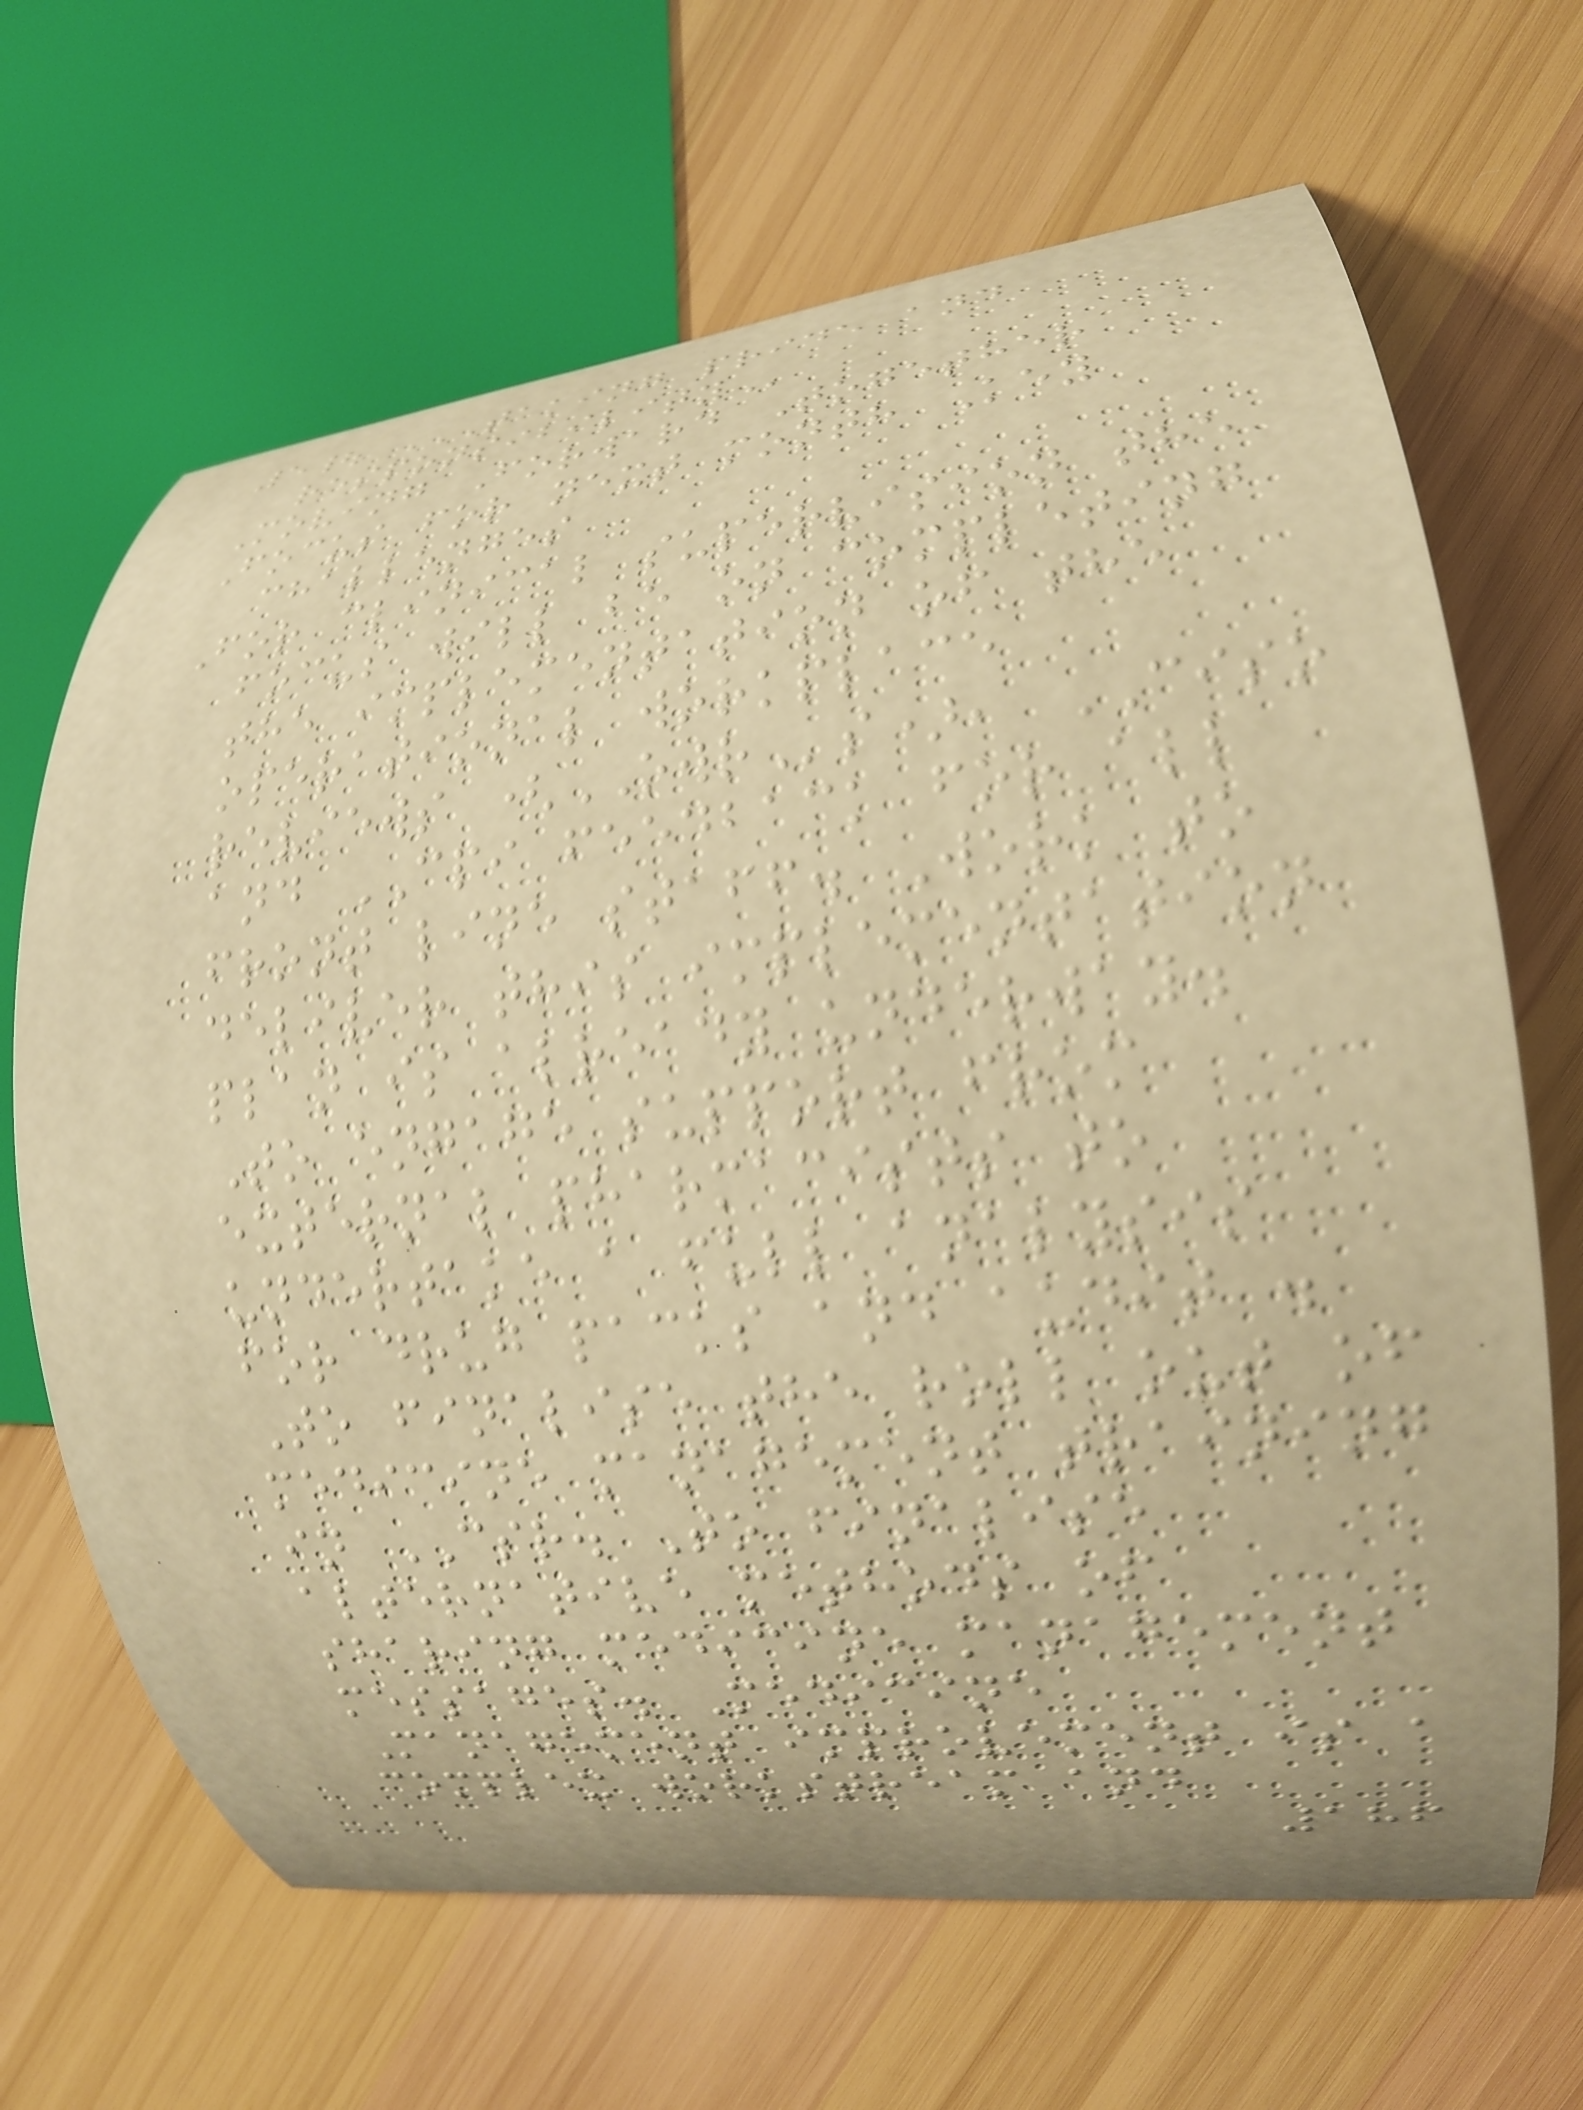5| TAKING PRIDE AND
RESPONSIBILITY
Moving Forward Together
Focus for next month Key
challenges
For clinical supervision the
focus will be on completing
the implementation of the
operational workplace
reviews (OWRs), CISO
and CPI feedback for all
front line staff. Work to
deliver this implementation
plan is already underway.
To engage support from
external pharmacists to
undertake a full analysis
for drug packs and audit .
To finalise the roll out of
medicine management training
in CSR. To finalise
alternative methods of
sharing medicine management
messages. Medicine
Management improvement is a
complex workstream and
186
